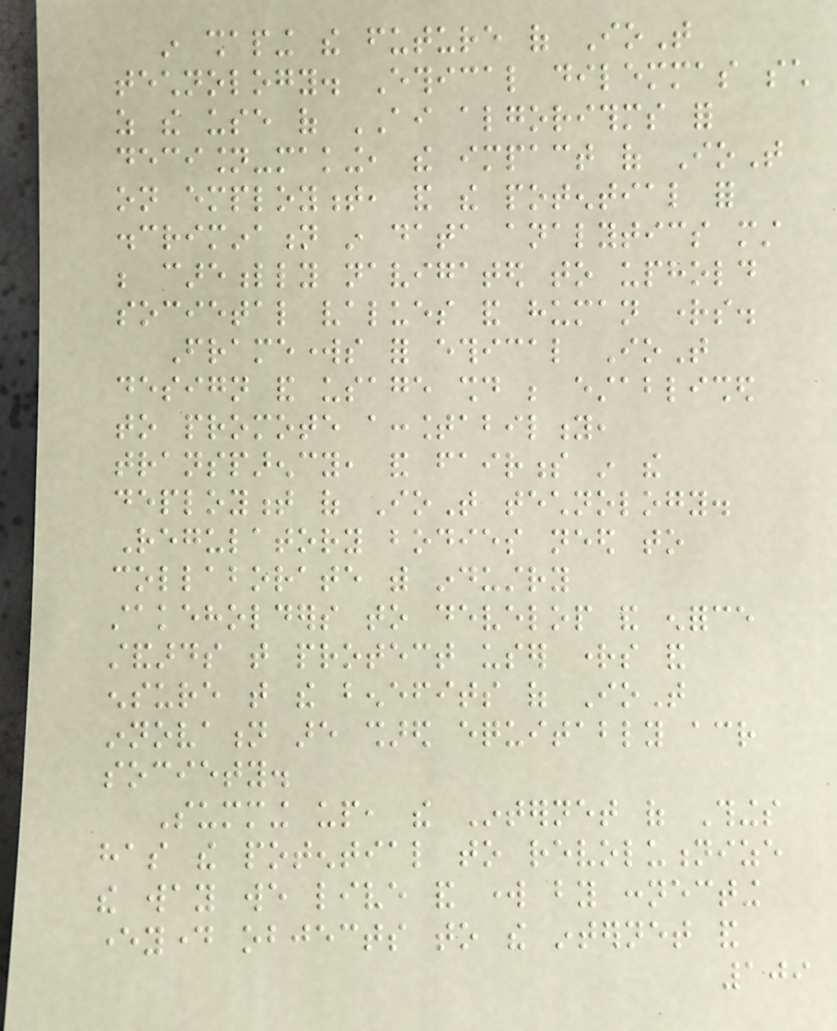in shaping the future of IoT
technology. Ethical dilemmas such
as the use of AI algorithms for
decision-making, the impact of IoT
on employment, and the potential for
discrimination in data analytics must
be carefully navigated to uphold
societal values and human rights.
Frameworks for ethical IoT
design and usage should be established
to promote accountability,
transparency, and fairness in the
deployment of IoT technology.
Regulatory bodies need to
collaborate with industry
stakeholders to develop and enforce
standards that protect user rights and
ensure that the benefits of IoT
innovation are shared equitably across
society.
Summing up, the Internet of Things
has the potential to revolutionize
the way we live and work by connecting
everyday objects to the internet and
109
